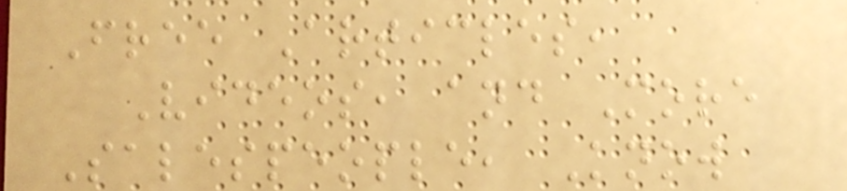Free Articles,
Videos, and More
Salespeople, Know
